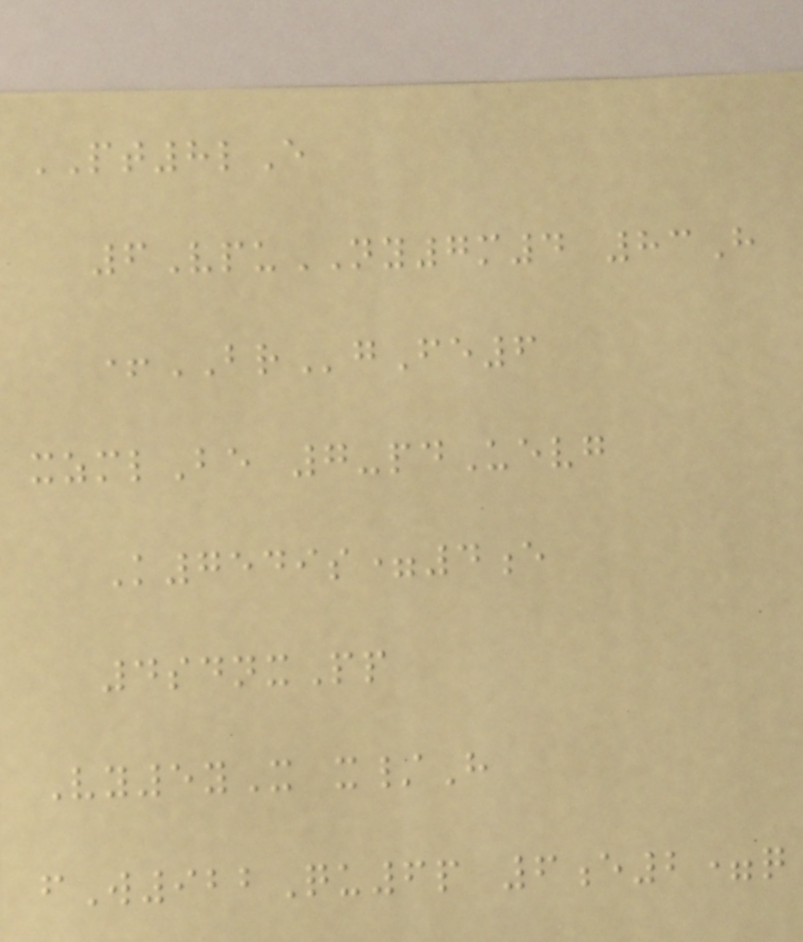PT8lE
6VpuNY7m4 83H
+BRgFe6
xzmlBe 7-pdUevg
K7549s=4e
4sdnxPp
Vy5yX x/H
fW922Qu6p 6e2=q
